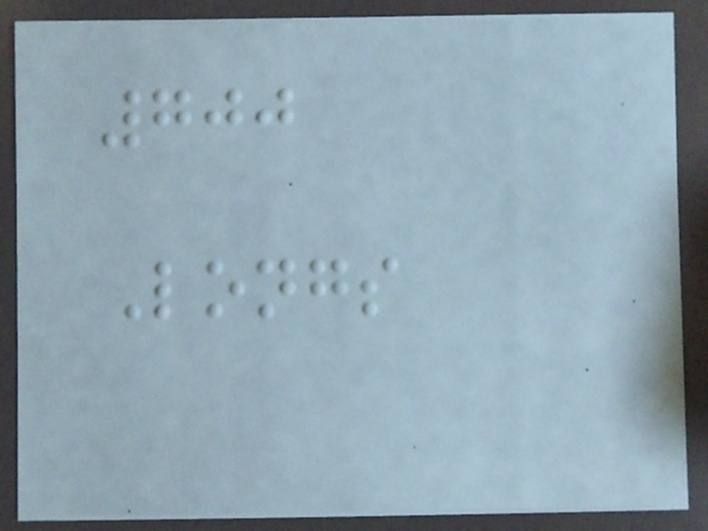700
Longs
